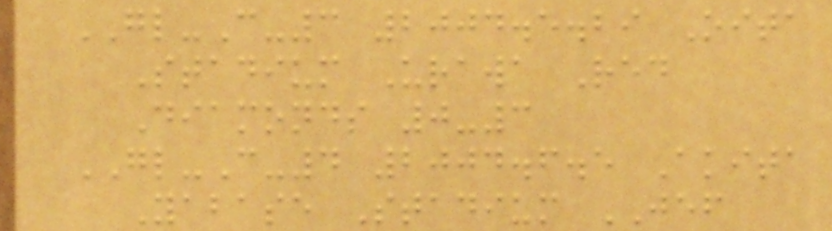GL-C-3 2004.5.29 Oita
Stadium Urawa Red
Diamonds 0-3
GL-C-4 2004.6.5 Akita
Yabase Stadium JEF
